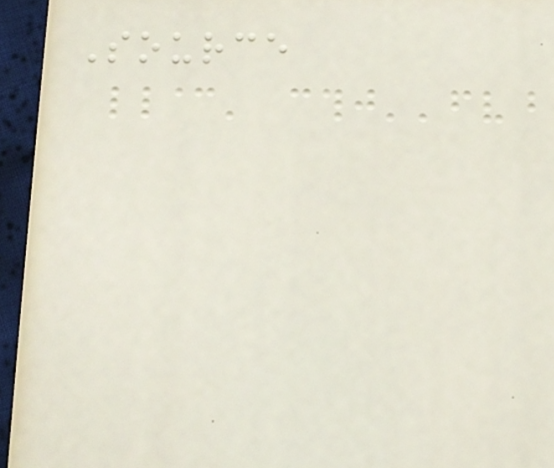Source
